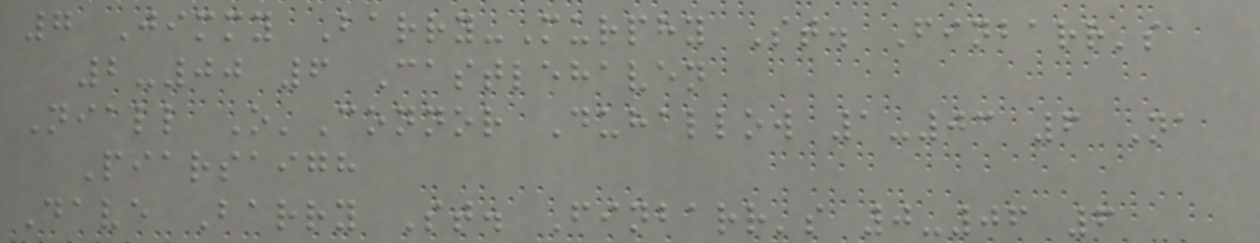7 Jimmy Barry-Murphy St. Finbarr's
2-00 6 Castlehaven
Niall O'Connor Duhallow 1-03 6 Na
Piarsaigh
Dave Barry St. Finbarr's 0-06 6
